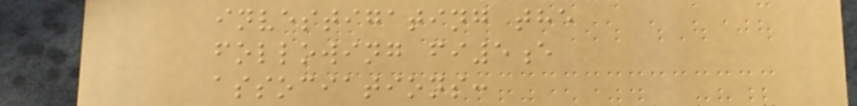investigating the
following fi5e
associations:
